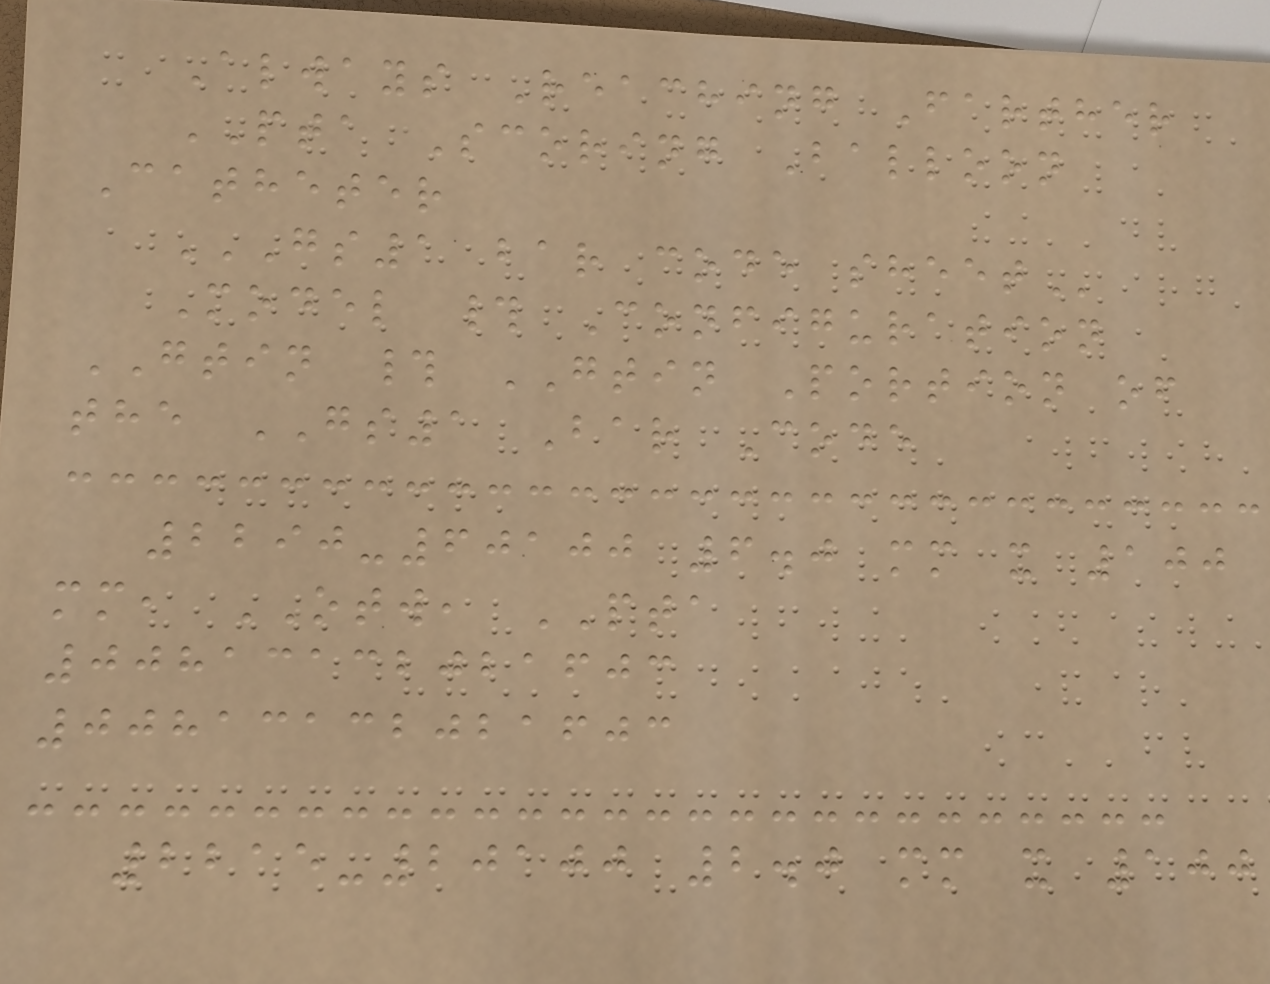Always Reaching Farther
PTA Scoring Balloon
Catheter
GS1 BAR CODE SHEET
Model # Configuration
GTIN # GTIN Portion of
the GS1 Bar Code
2290-60100 6.0 mm x 100
mm, OTW, PTA
00813132021603
00813132021603
2215-20100 2.0 mm x 100
